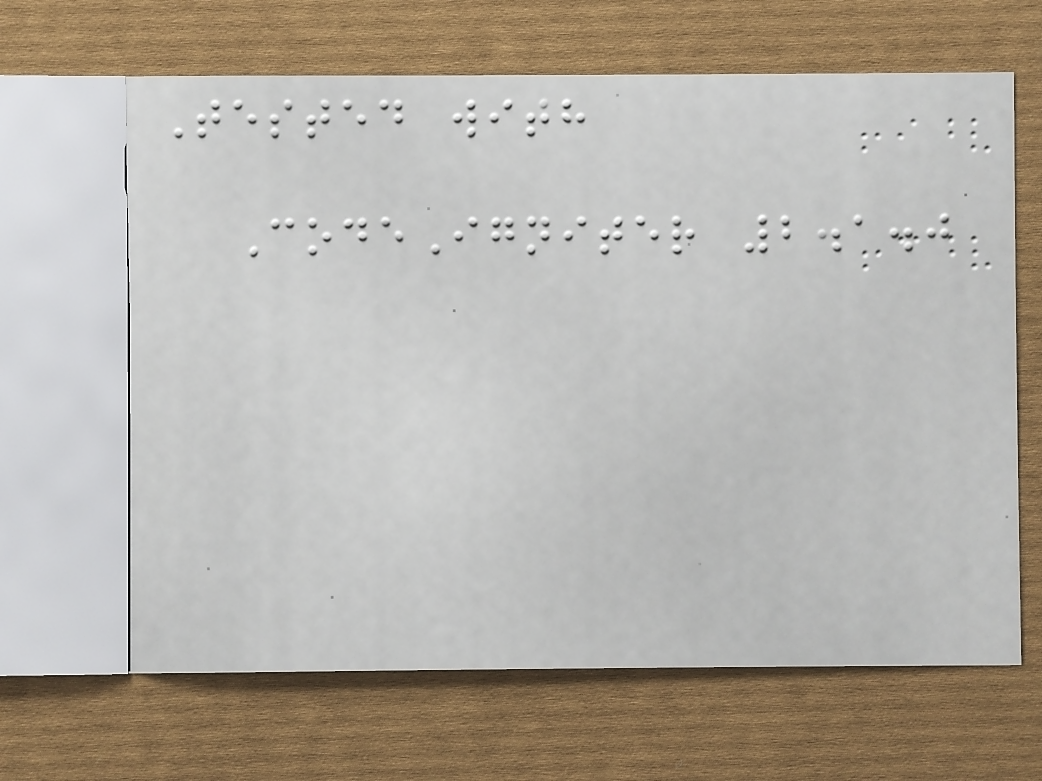Tested with
CodeIgniter 2.1.0
